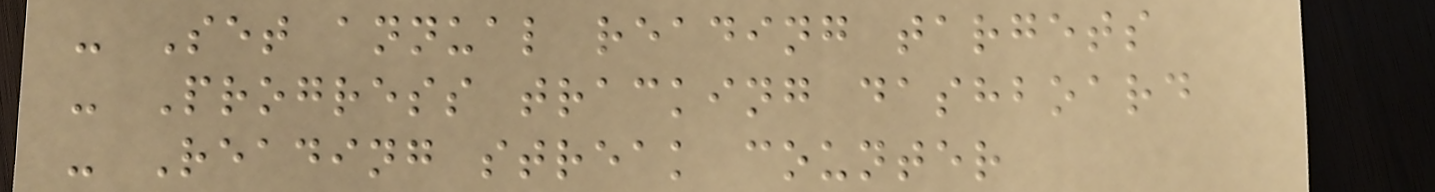- Set annual reading targets
- Progress tracking dashboard
- Reading streak counter
